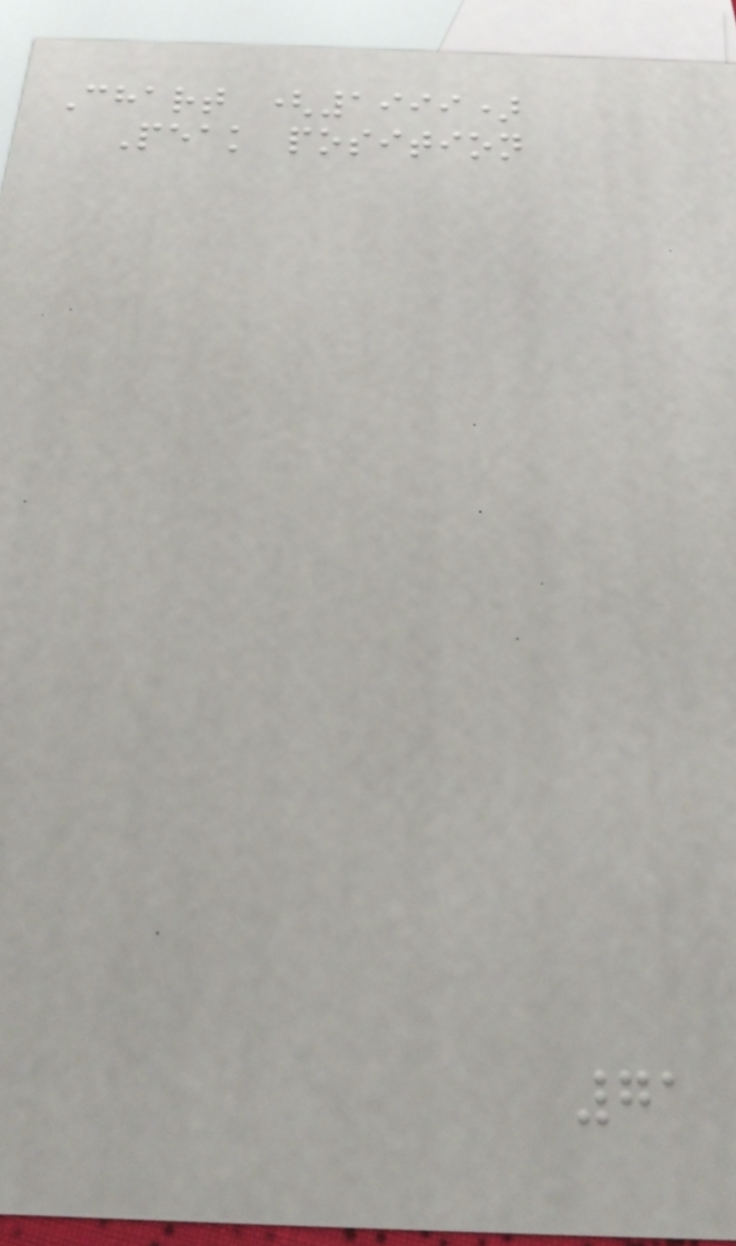Chart (1999)
Peak position
71
